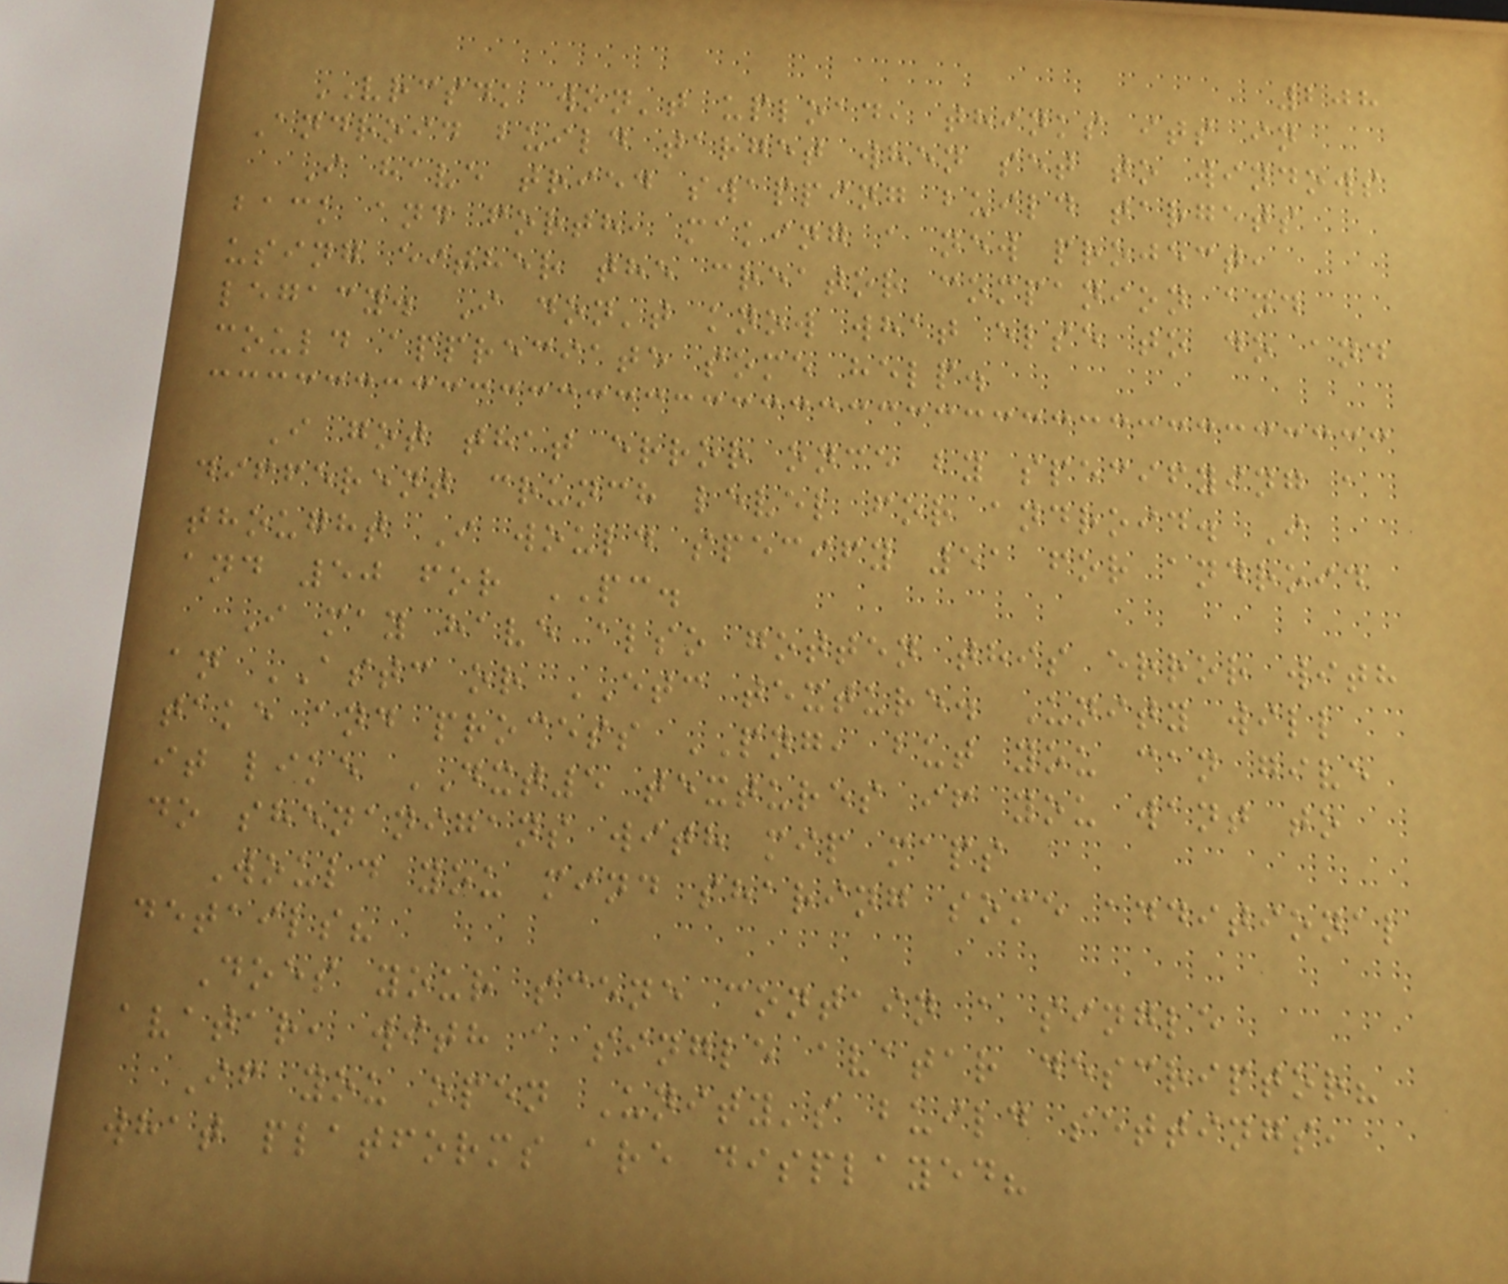208
VRCSDK won't upload, thinks its in
Android build target when set to windows
I have tried swapping build targets
back and forth, making a new project,
using either the creator companion and
legacy. I don't know what else to do and
could appreciate some help.
I got that error once by specifying a
different crunch level for android. I
thought I would specify 51 for android
and 50 for PC.
I may have also gotten this error with
an ASTC or ETC texture. Unity will
take and process PNG, but you can give
it like DXT5 textures if you want to
do shenanigans with mip maps
Would you mind sharing some additional
details?
Does your scene contain a single
avatar, with a single avatar descriptor?
If you open Unity's build settings,
what platforms are displayed?
